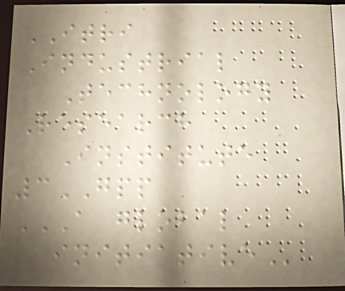ITRI
Industrial
Technology
Research
Institute
3GPP
A GLOBAL
INITIATIVE
